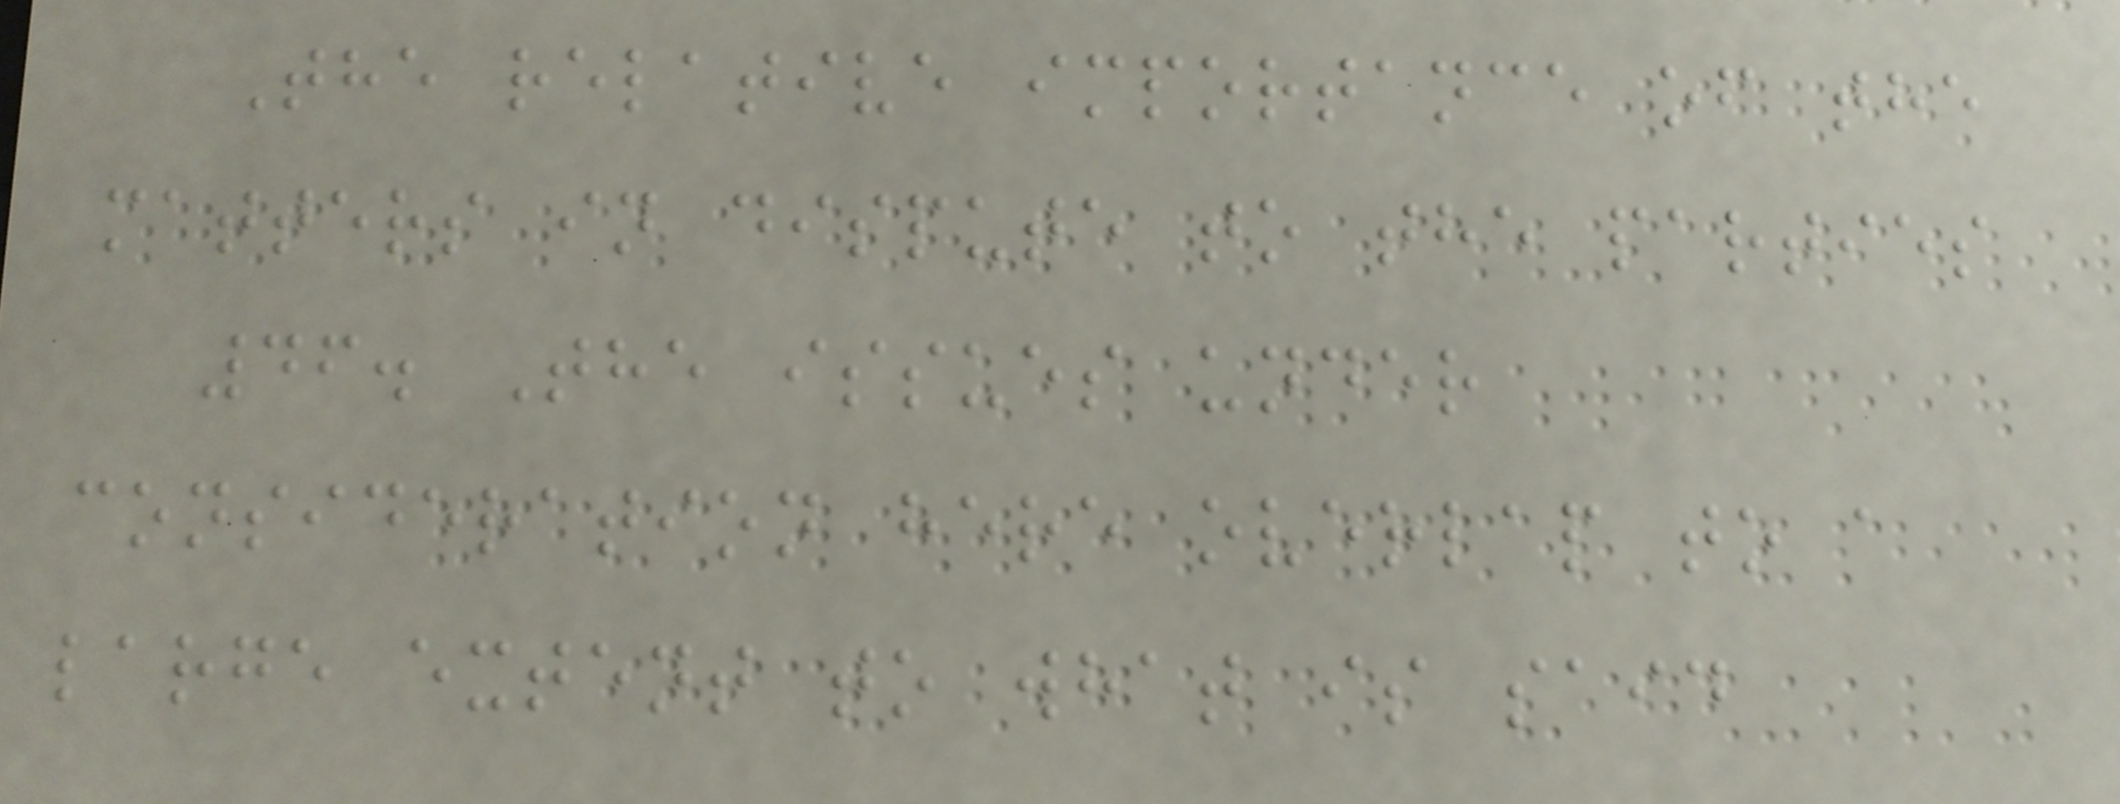The relative importance of the
matters in dispute to the parties
46. The issues under
consideration here overlap to a
large extent to what is said
